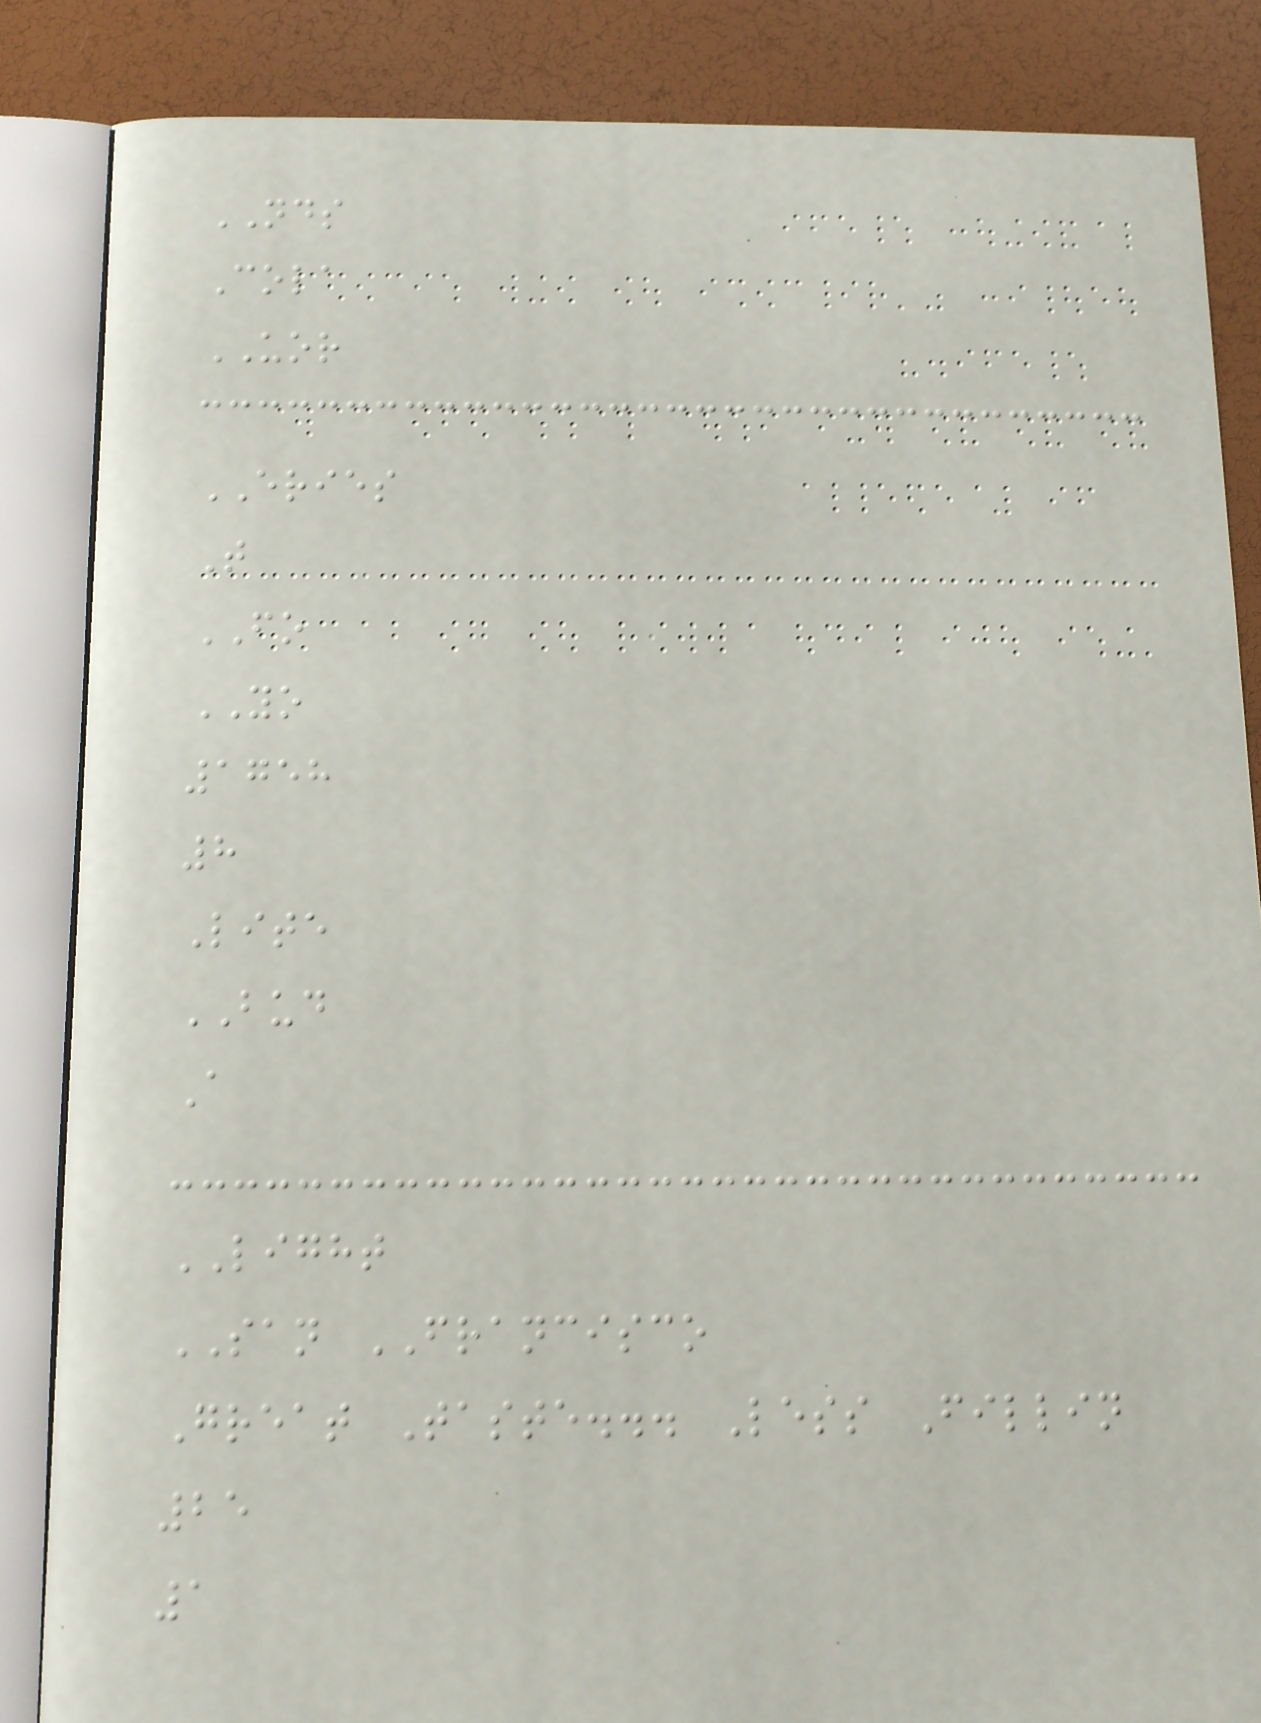NDS
Cola
UOR
ERIES
T
FO
YO
1758
8
Lite
BUD
A
LIGHT
SAN FRANCISCO
Great Taste... Less Fillin
25
1
